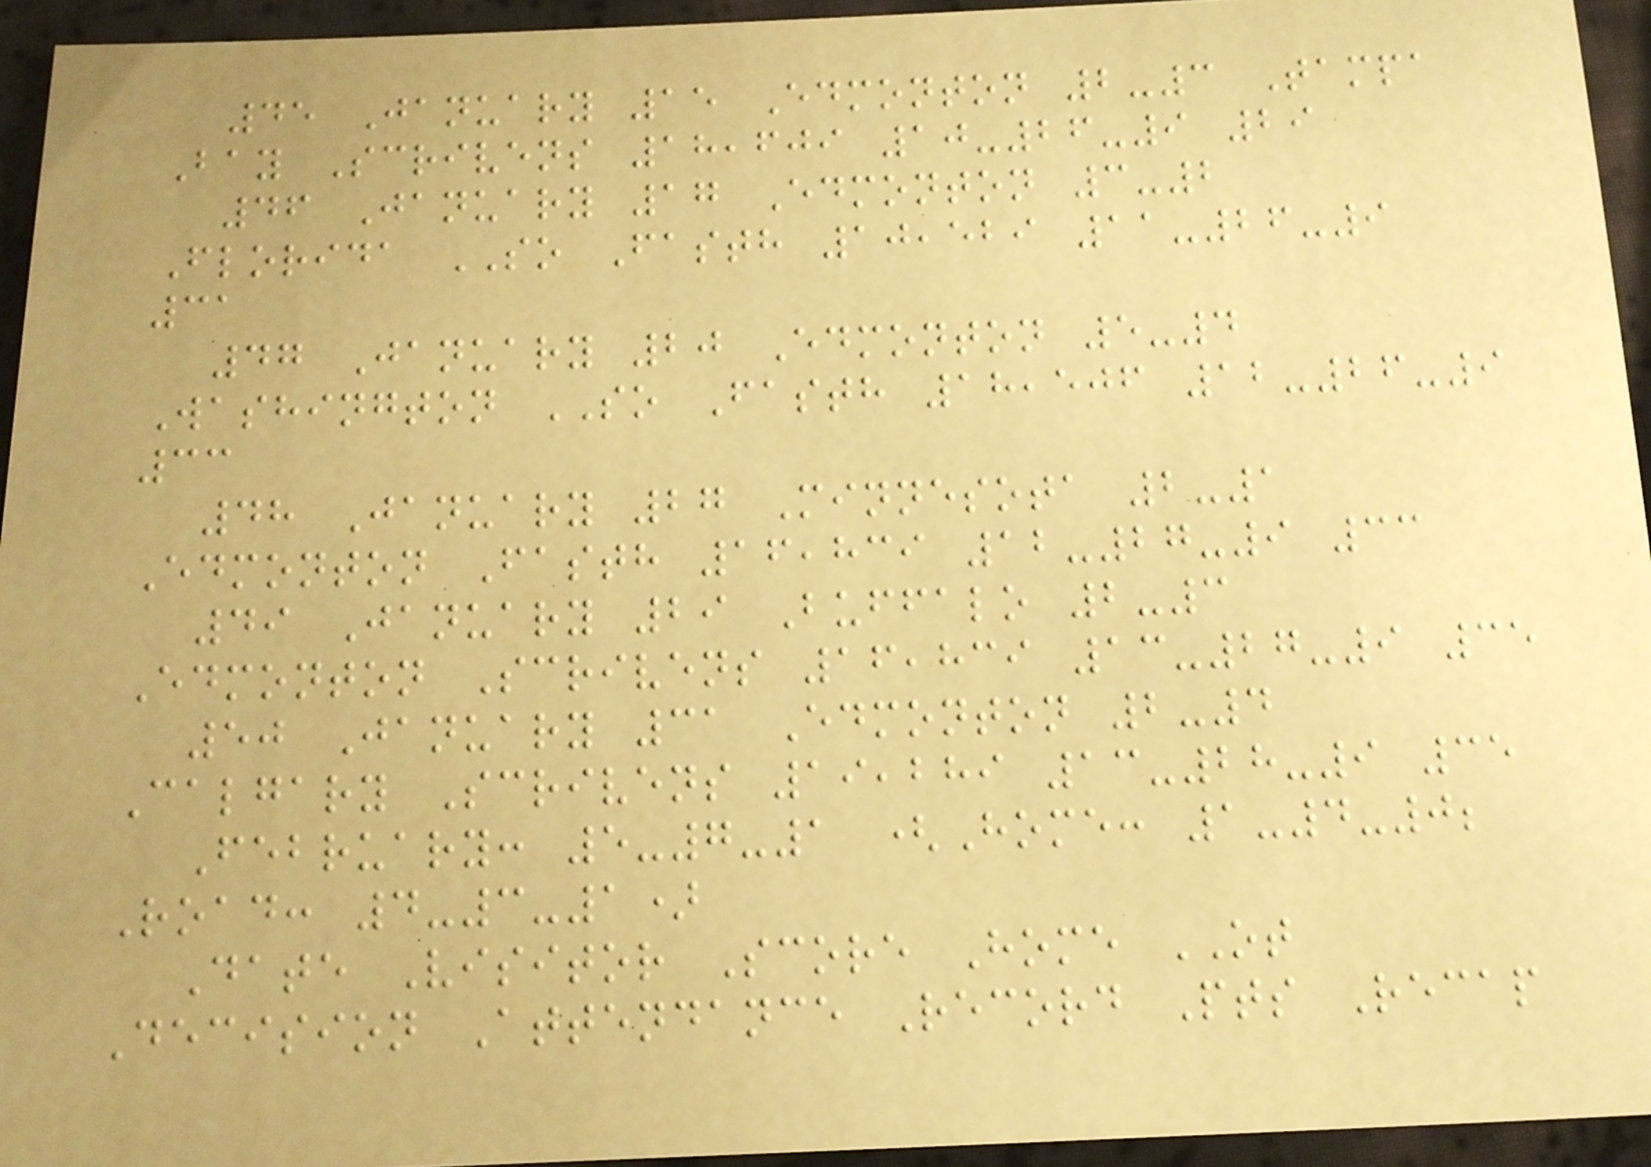45 January 15 Edmonton 2-3 Tampa
Bay Scrivens 18,609 10-26-9 29
46 January 17 Edmonton 3-2
Florida SO Fasth 10,529 11-26-9
31
47 January 20 Edmonton 5-4
Washington SO Fasth 18,506 12-26-9
33
48 January 27 Minnesota 2-1
Edmonton Fasth 16,839 12-27-9 33
49 January 29 Buffalo 2-3
Edmonton Scrivens 16,839 13-27-9 35
50 January 31 Edmonton 2-4
Calgary Scrivens 19,289 13-28-9 35
February: 5-7-1 (Home: 1-4-0;
Road: 4-3-1)
Date Visitor Score Home OT
Decision Attendance Record Pts Recap
